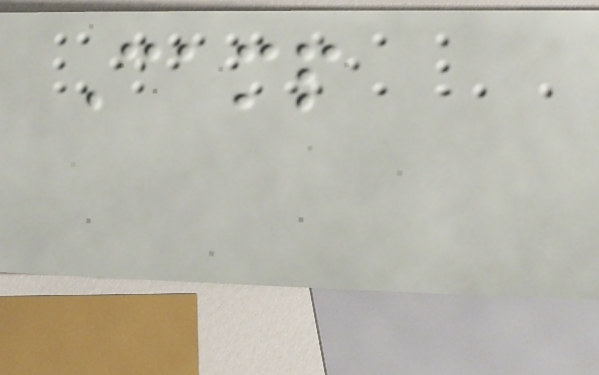Camp
